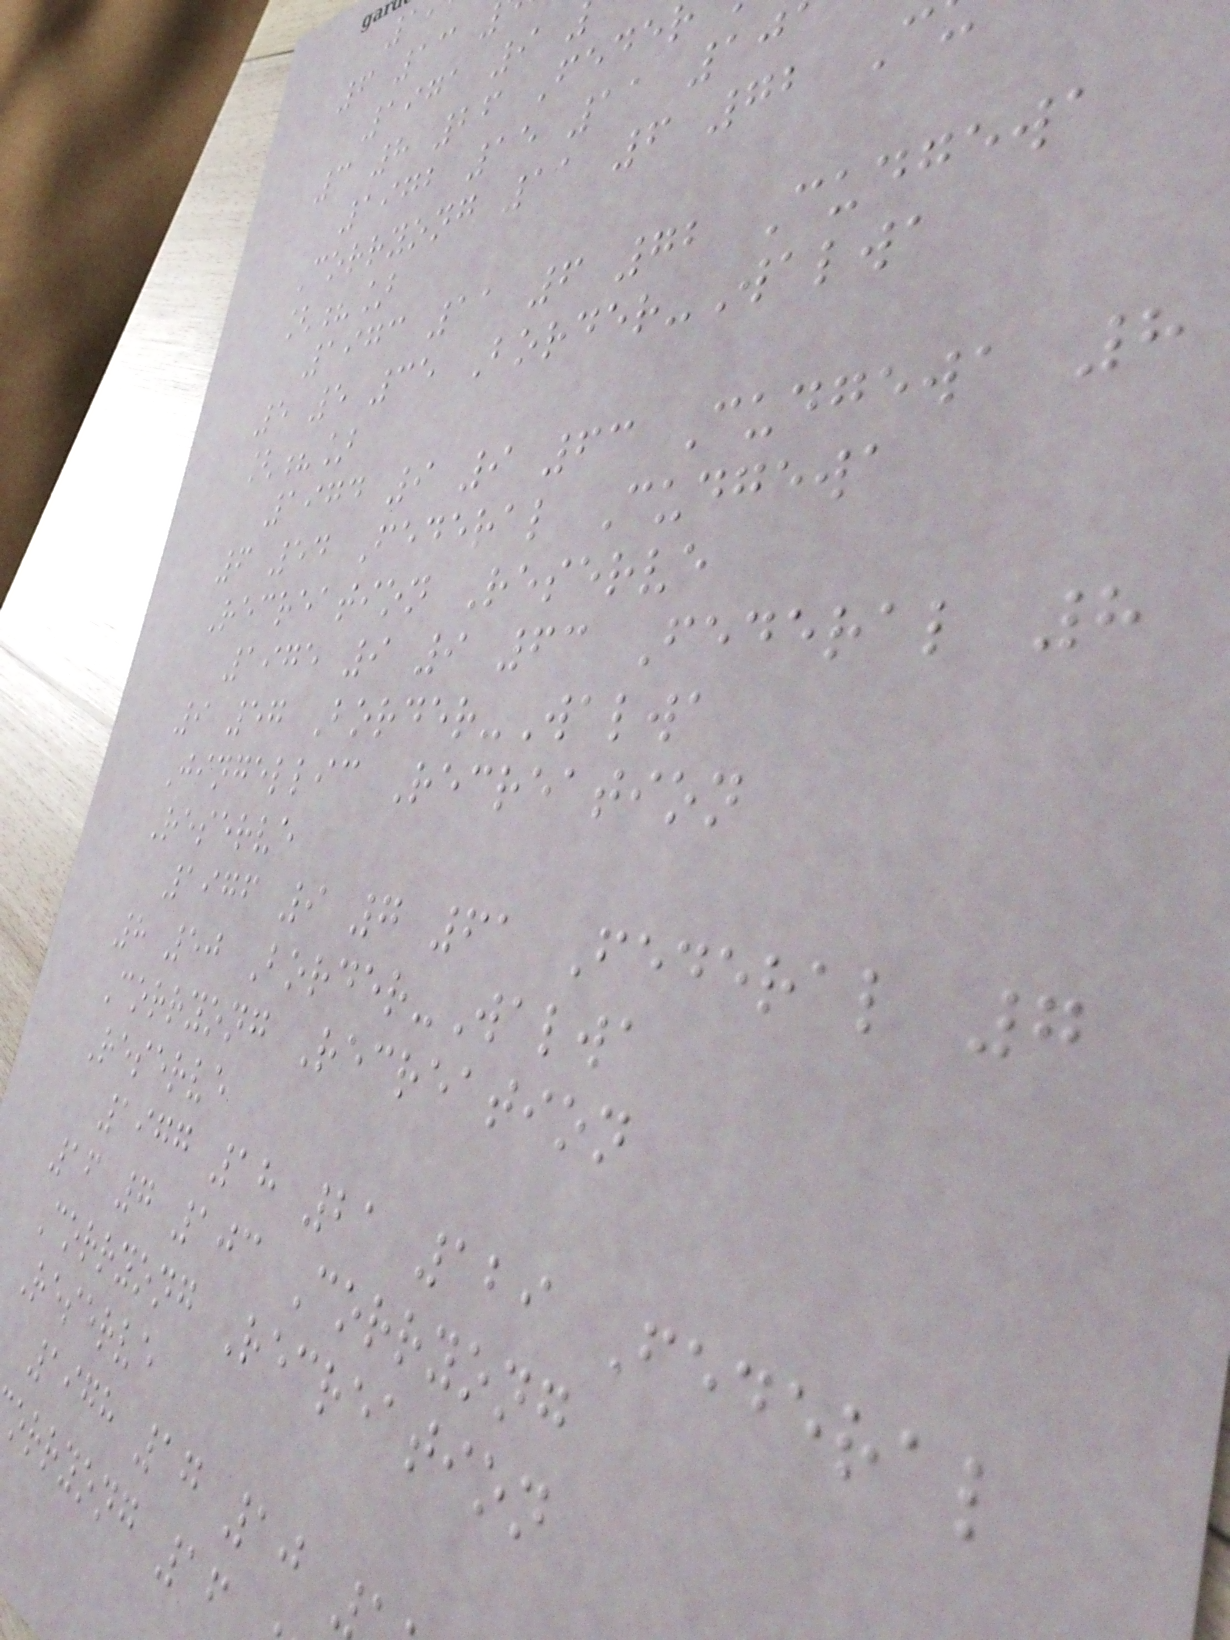1971 9
3 8 26 Fede
1972 15 11 10
Corryong 11 6 72 C
[?]
1973 11 6 72 Cudgewa
5 5 35 Border-Walwa
[?]
1974 9 9 63 Cudgewa 8
6 54 Federal Cudgewa
Recreation Reserve
1975 9 9 63 Federal 8
9 57 Border-Walwa
Jingellic Recreation
Reserve
1976 9 7 61 Federal 7
8 50 Border-Walwa
Corryong Recreation
Reserve
1977 18 21 129 Federal
16 7 103 Corryong
Corryong Recreation
Reserve
1978 17 10
orryong 16
